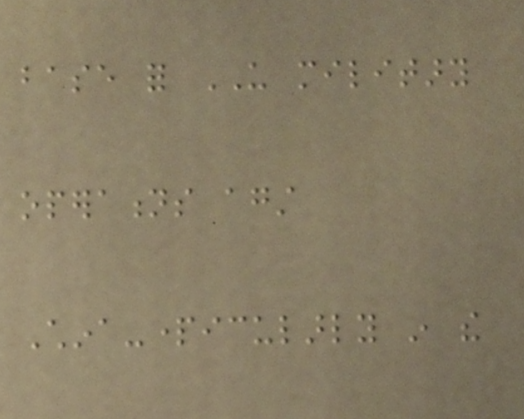base for US military
operations against
China-particularly in the
